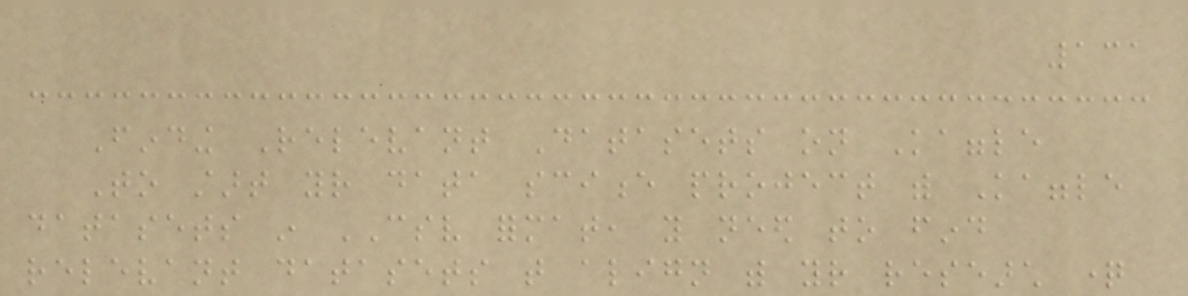131
Finding Relevant Datasets on Kaggle
To start your data science project with Kaggle
datasets in CSV format, you need to find
relevant datasets that align with your research question
